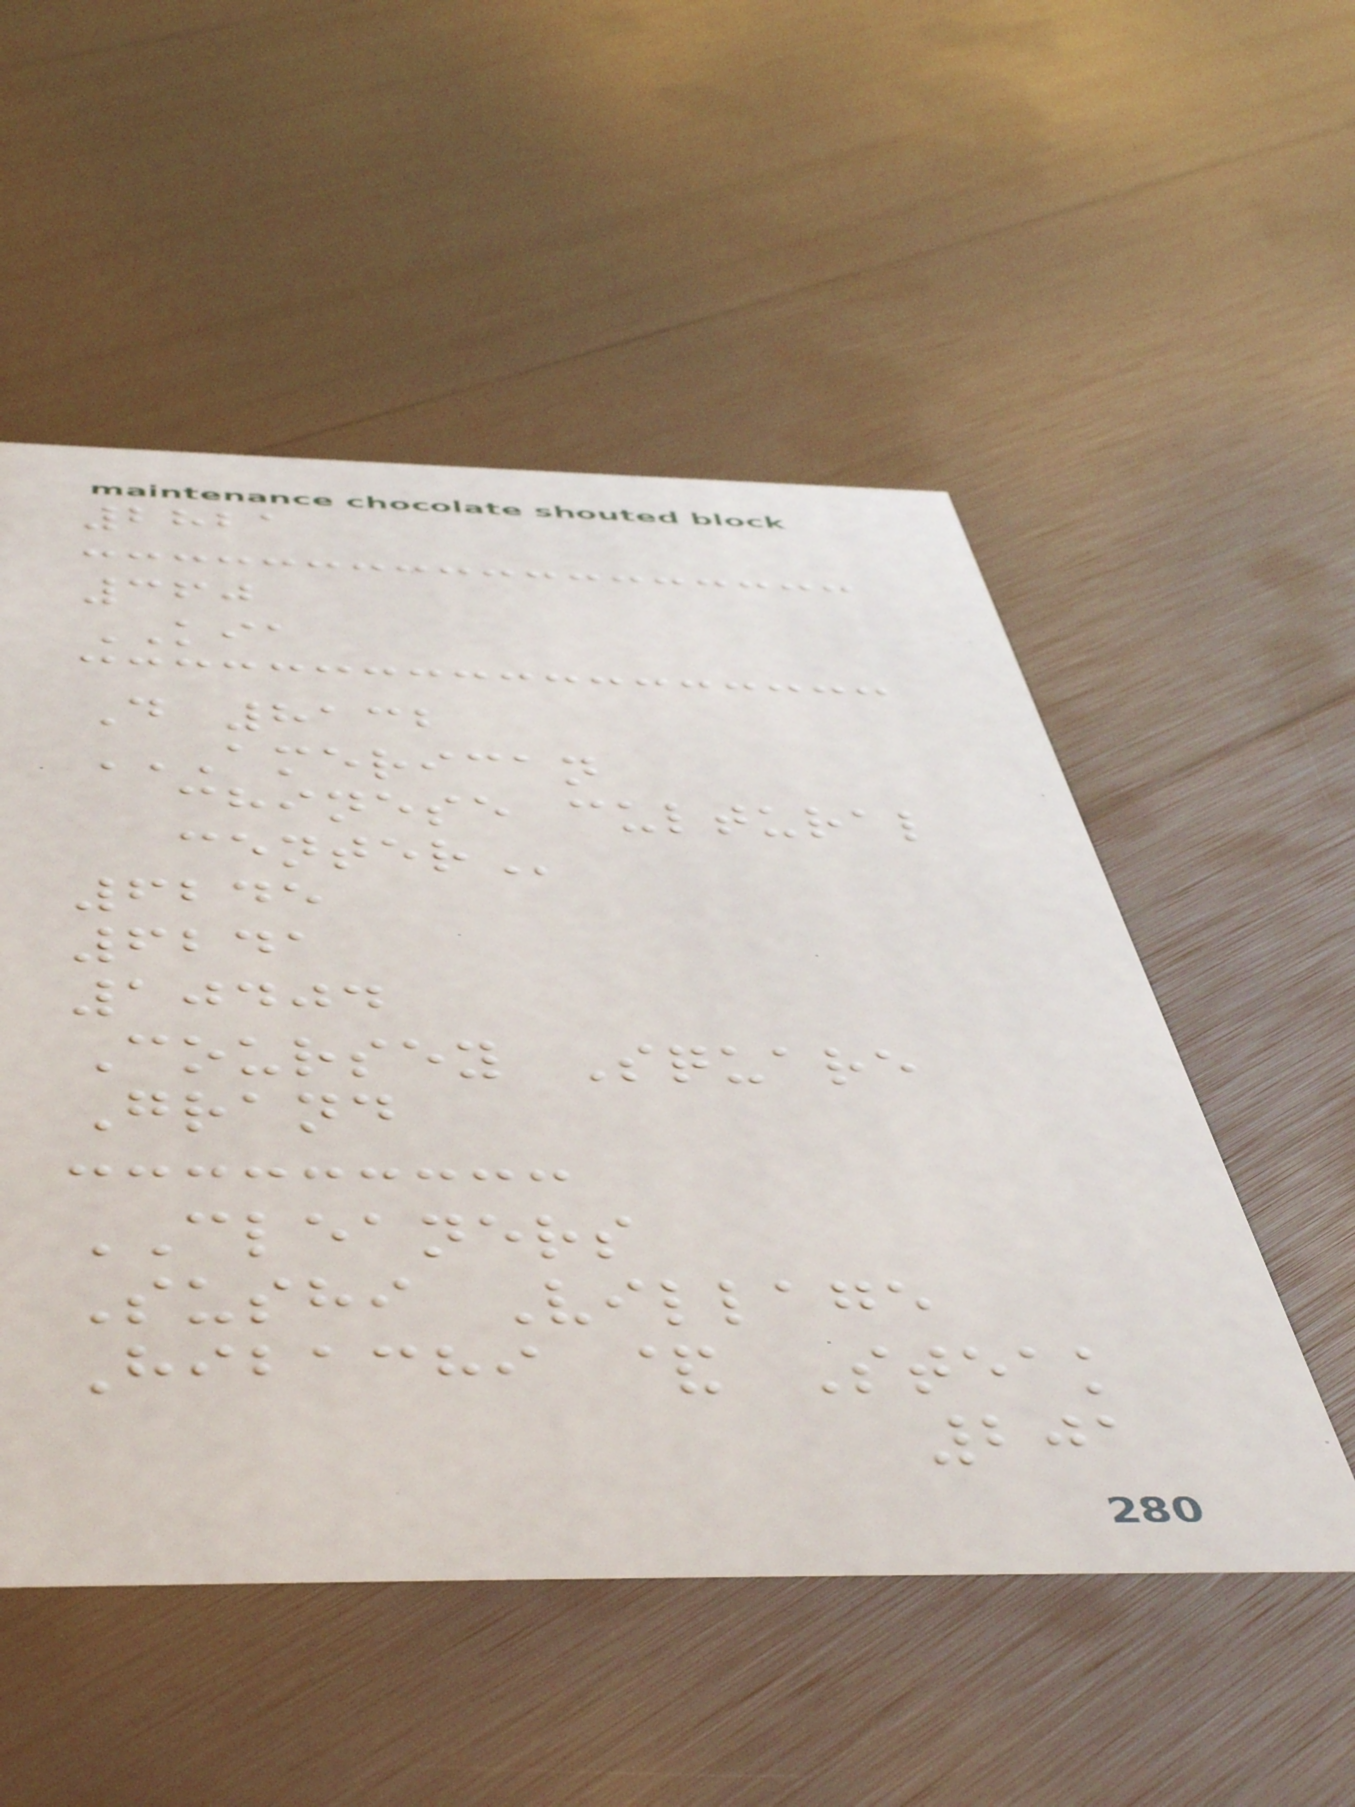2821
360
KIA
D 8132
AMERICAN
CHINESE CULTURAL
CENTER
6245
6241
10404
Coursey Square
Grand
CLEANERS
Sushi Village
Hibachi & Steak
201
